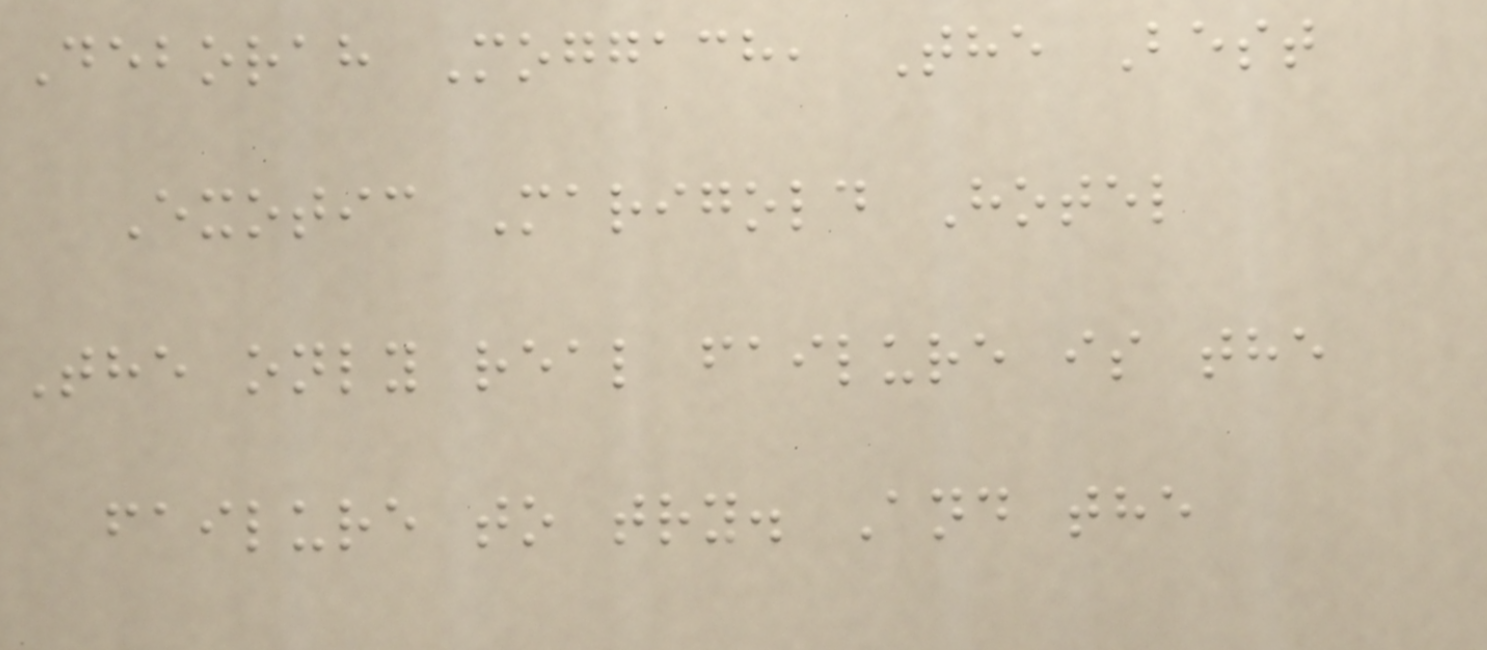Deborah Moggach, The Best
Exotic Marigold Hotel
The only real failure is the
failure to try. And the
